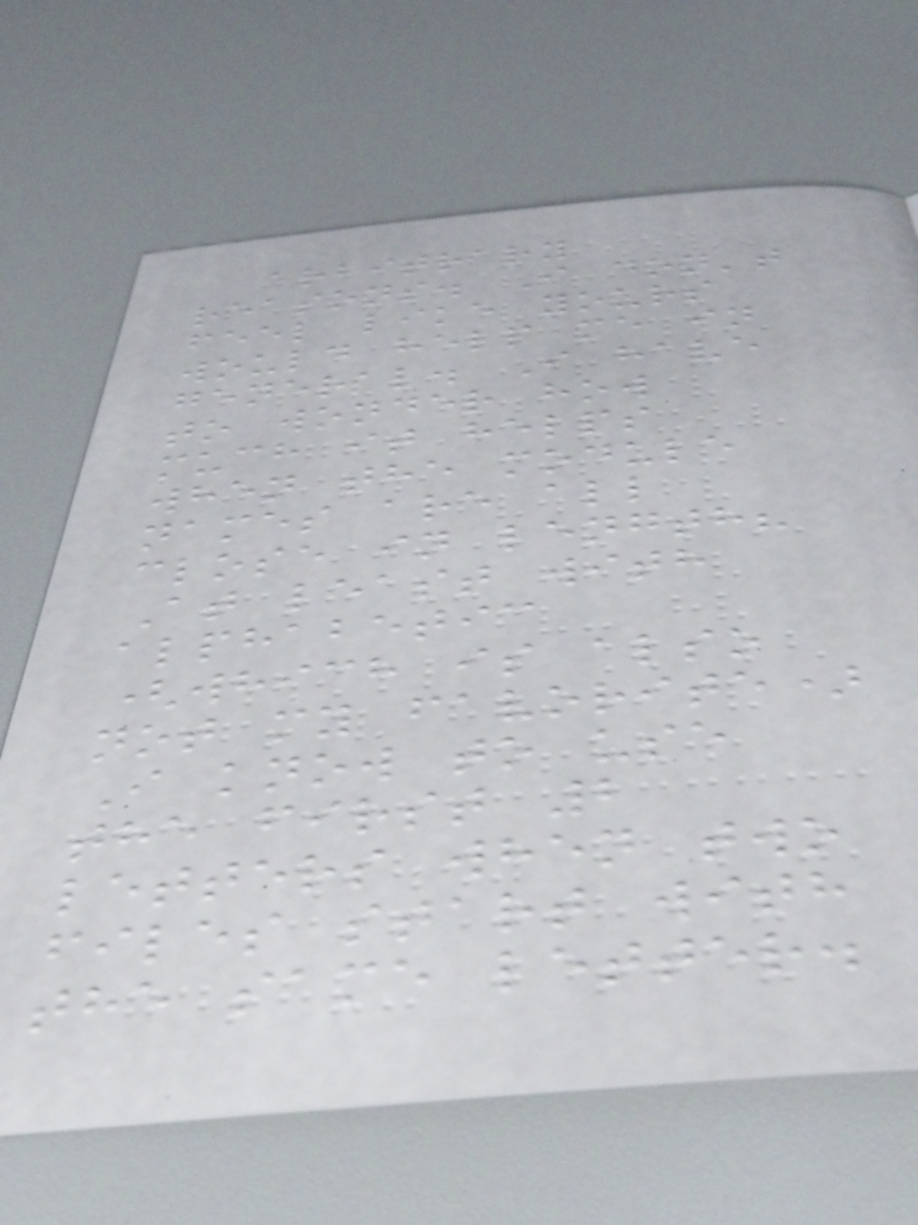arbitrary
reasons. I don't
feel like yours
would help me in
general. I have
to wonder how
much it helps
when the module
names are all
close in length?
At least with
alphabetic
(which is also
not my favorite)
I know to use
the first 2
letters when two
files start with
the same letter.
